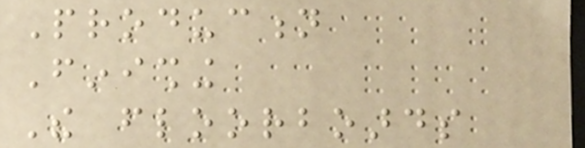Production
Finishing
The floorboards
